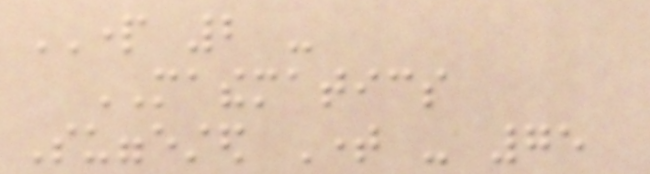PART 2 -
MATHEMATICS
Suggested Time - 75
